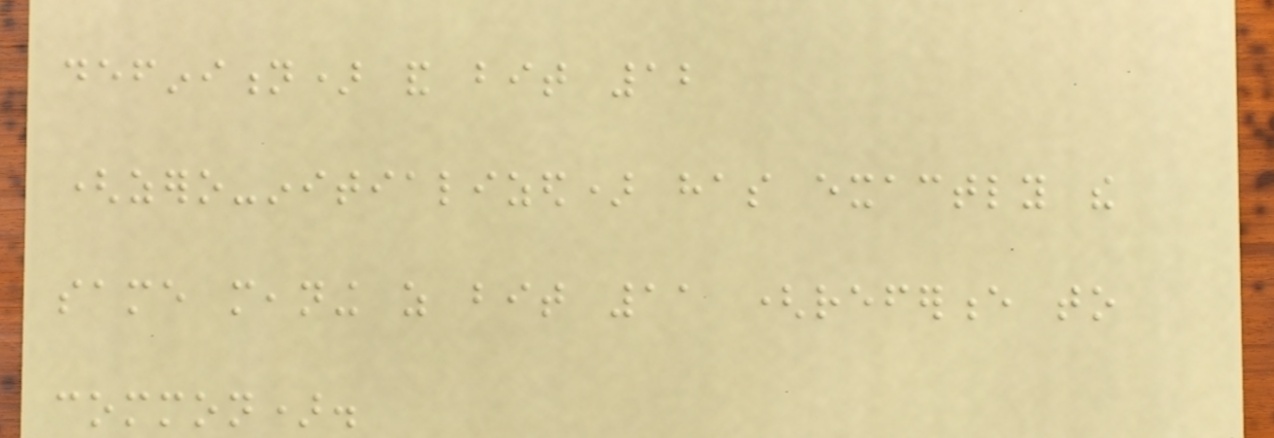definition) and bit 12
(zero-initialized) has exactly the
same meaning as bit 11 (reference to
common).
